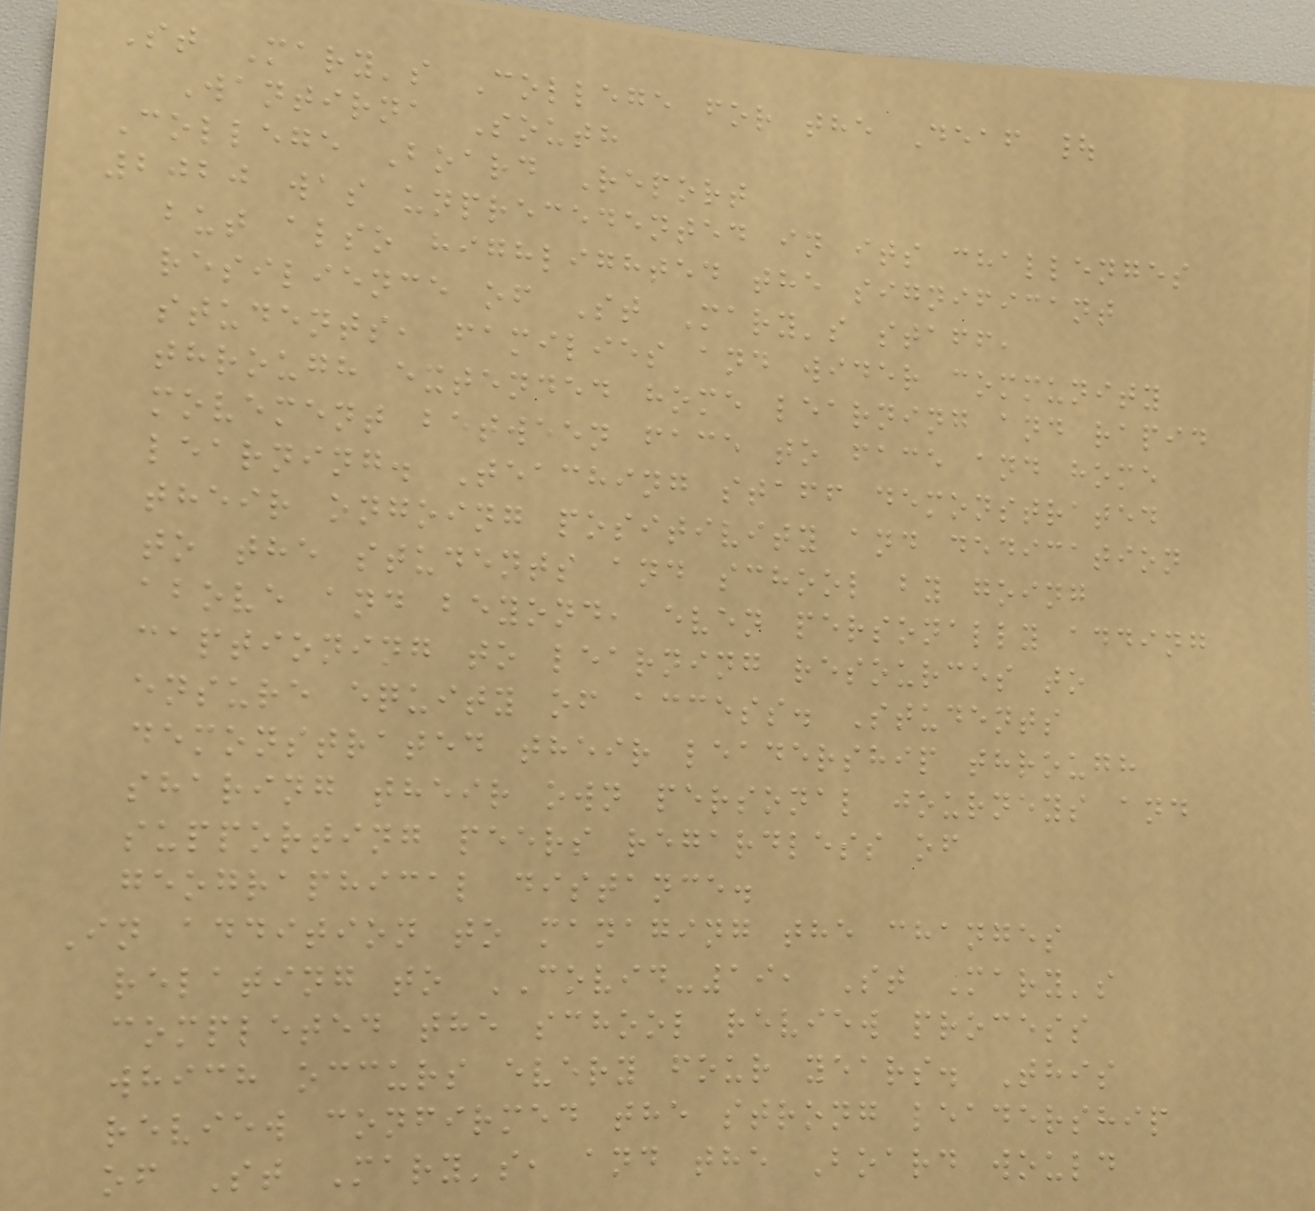St Mary's College for the Deaf |
Wantirna South
College Board Report
2020 was unprecedented in its challenges
but also highlighted the significant
resilience of St Mary's staff,
students, families and wider community
through extended home learning and rapid
movement between face to face and home
learning. Teaching staff demonstrated
their ongoing positivity and dedication
to the students and school by going
above and beyond, even personally adding
captioning to learning resources to
ensure equity of access. Students
demonstrated their leadership through
sharing their own personal journeys and
supporting peers regardless of
geographical distance.
In addition to managing the changes
relating to COVID-19, St Mary's
completed the school review process
which occurs every four years. This
review confirmed the strong leadership
of St Mary's, and the Board would
